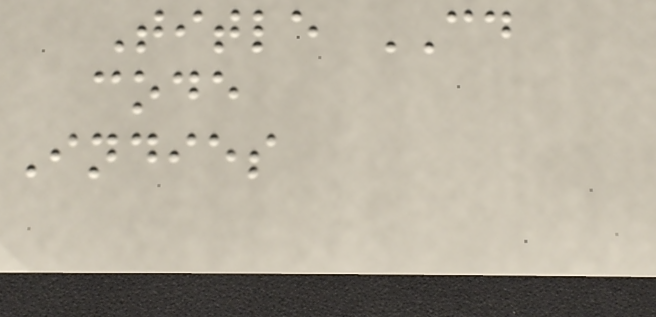Title CD
code
Indies
